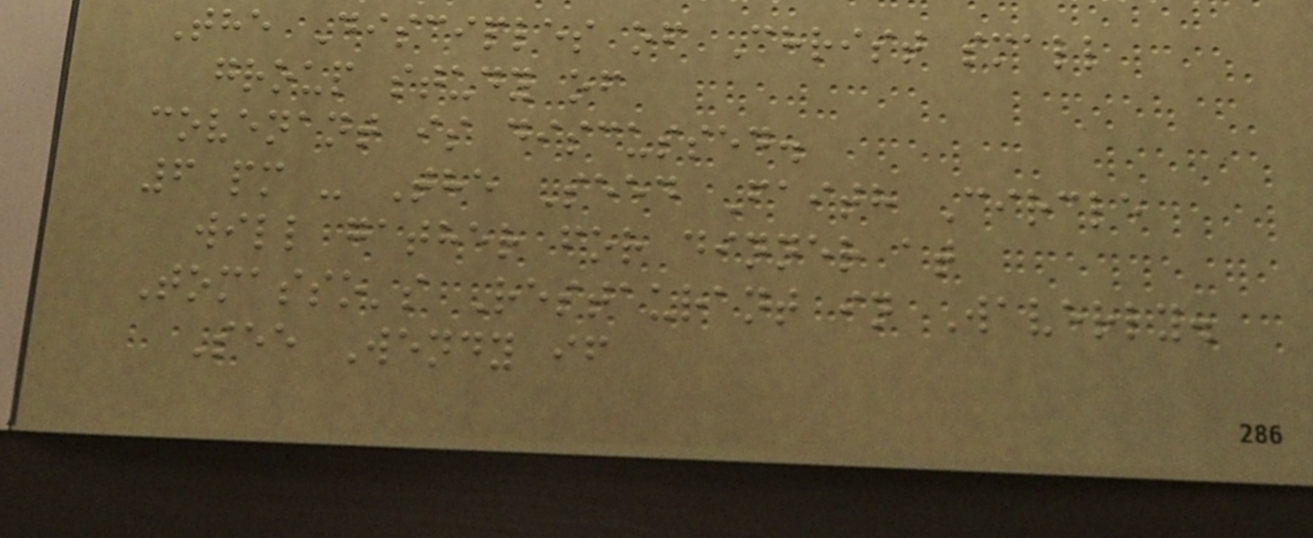The Disciples of Christ small
group study of
covenant is discussed.
6 pm - The Seed Faith Circle
will gather for dinner at
Tomasso's Restaurant in Waverly.
See Wendy if
